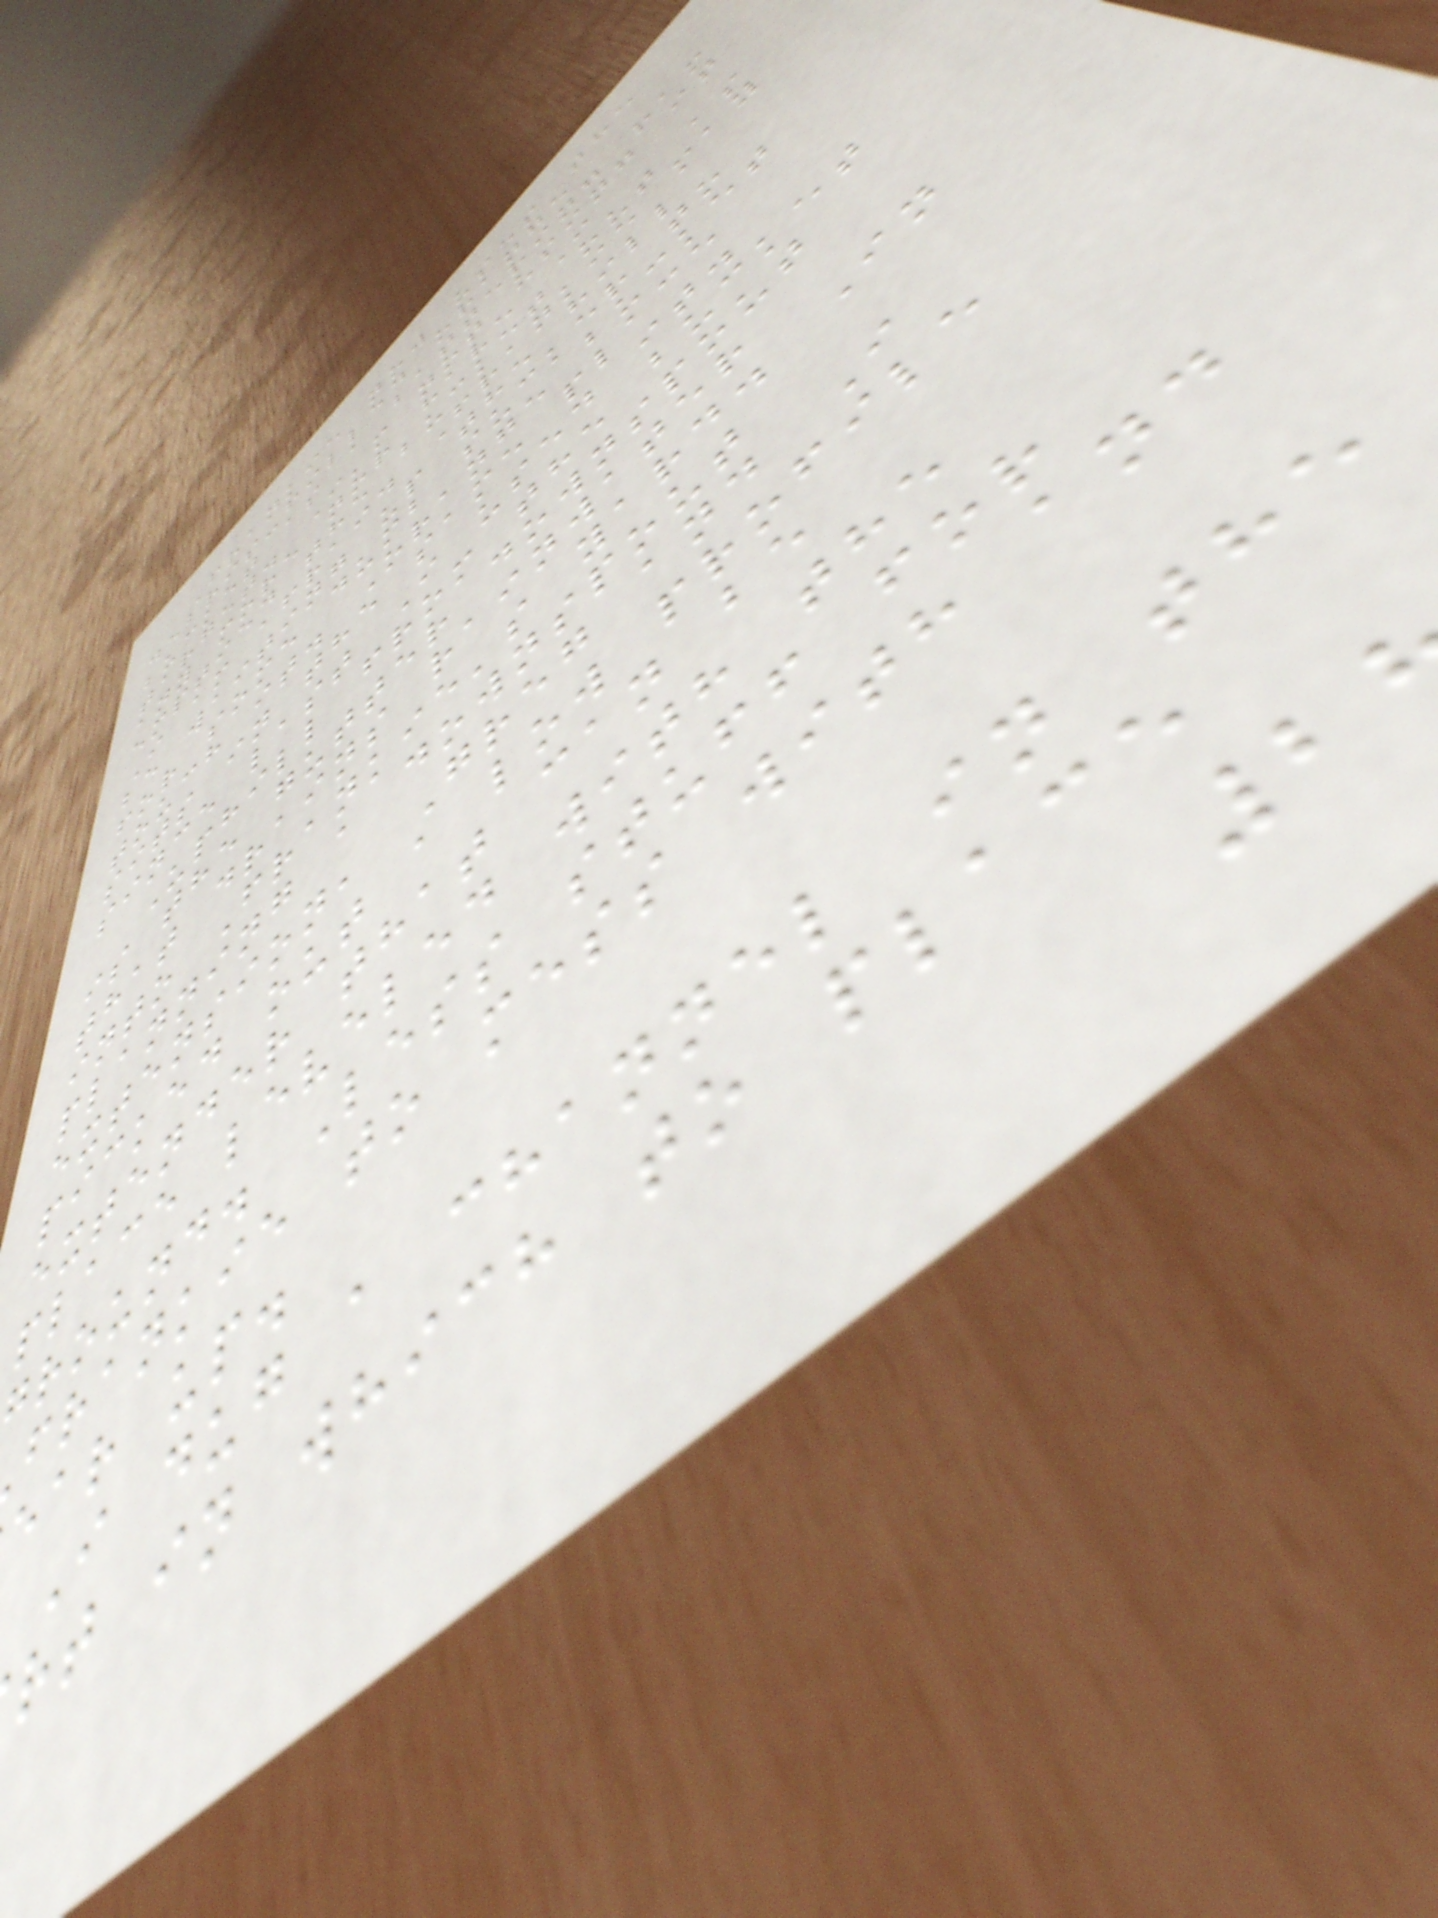Frankie now uses the
debris-filled orange
bucket as a battering ram
target. I'm not using it
any more nor have I
emptied the bucket out as
I am afraid Frankie may
be waiting up the hill
for some dumb sucker to
touch it. Orange bucket
sits in the same place
since last I used it.
Uphill from the bucket
is the gutter downspout
that drains rainwater
into Frankie's yard. In
planning a downspout
extension, Greg and I
picked out a low profile
extender that can be
place leveled with the
round. Less stuff for
frankie to mess with and
ear up.
I dug a channel in the
rt in which to place
